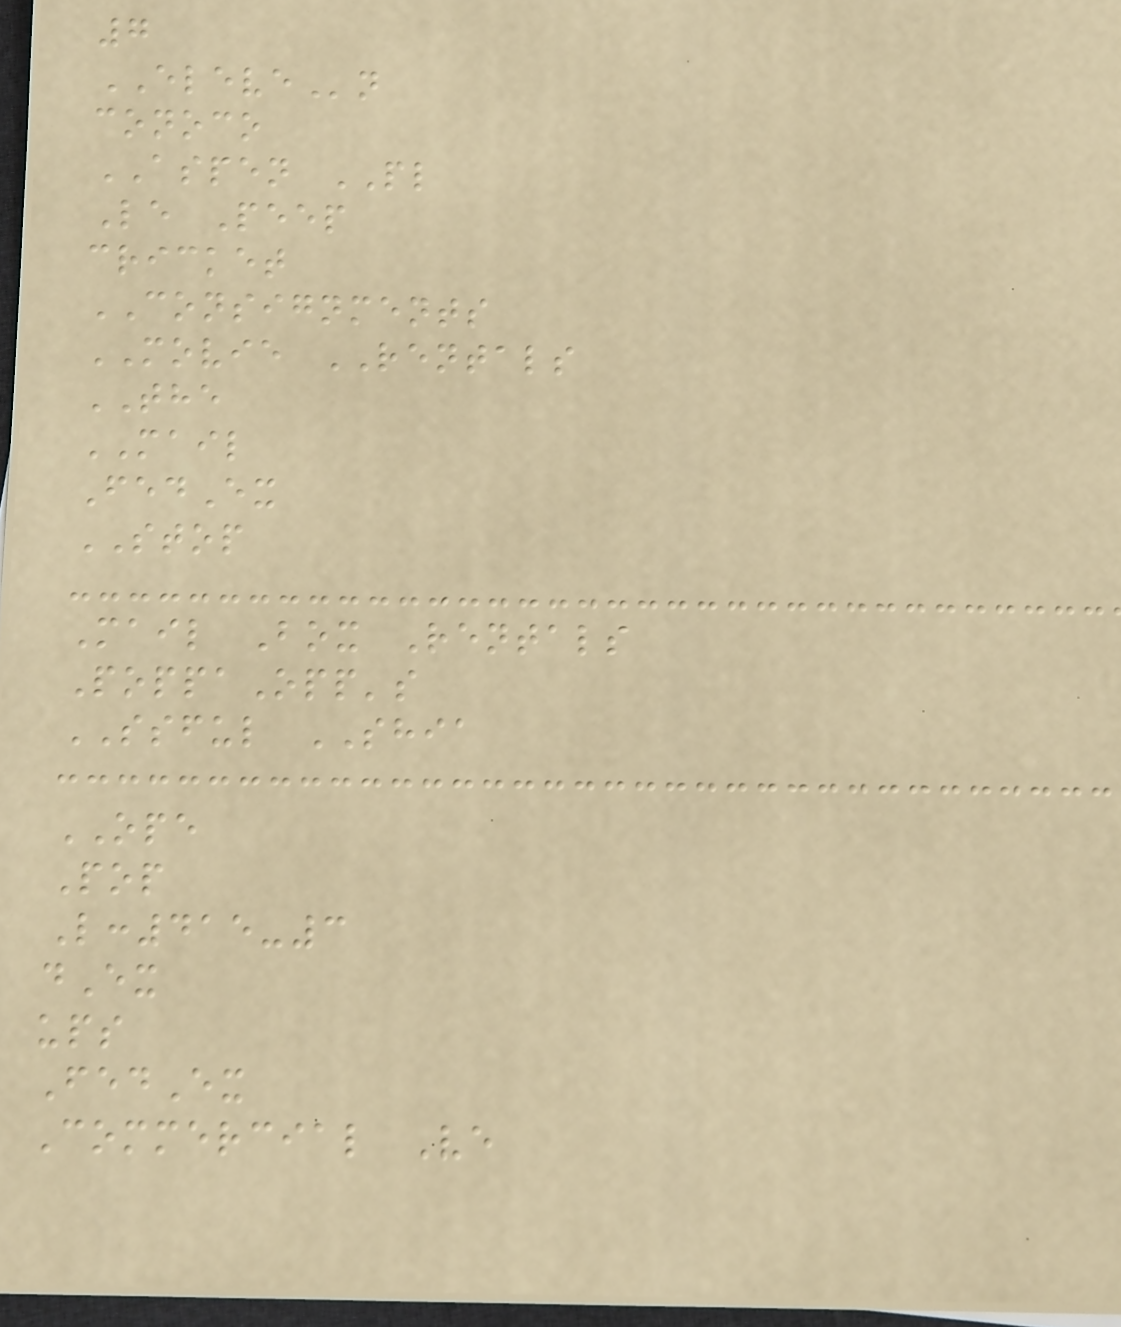7
ELEVEn
conoco
ASPEN PL
Le Peep
cricket
CONSIGNMENTS
MOVIE RENTALS
THE
MAIL
FedEx
STOP
Mail Box Rentals
PoppaOpp's
SSFUL SHIA
OPE
Pop
L:415-3
dEx
ups
FedEx
Commercial Ve
